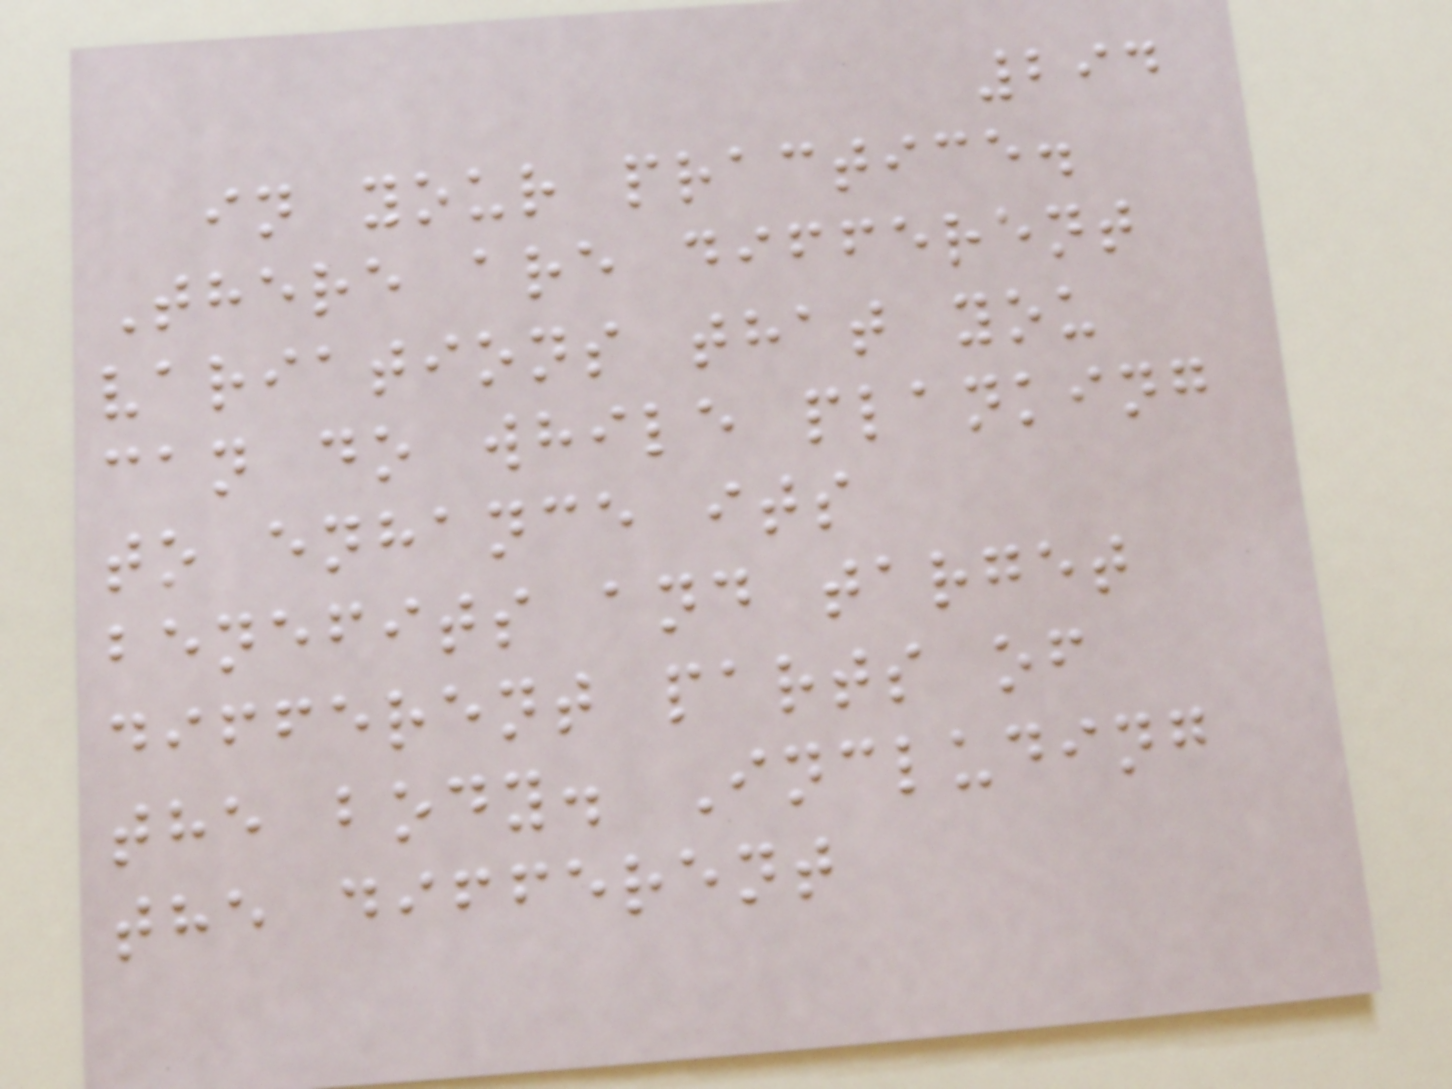294
in your practice.
There are different
variations that you
can do while planking
to enhance its
benefits and target
different parts of
the body. Including
the different
